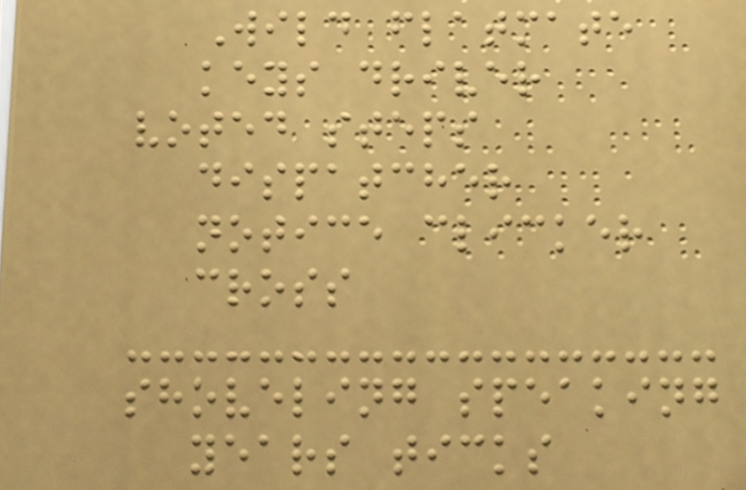Wild flatmate
keys driver
voted steps
dispatcher
notice clicker
cross
shoveling speaking
years ticks
